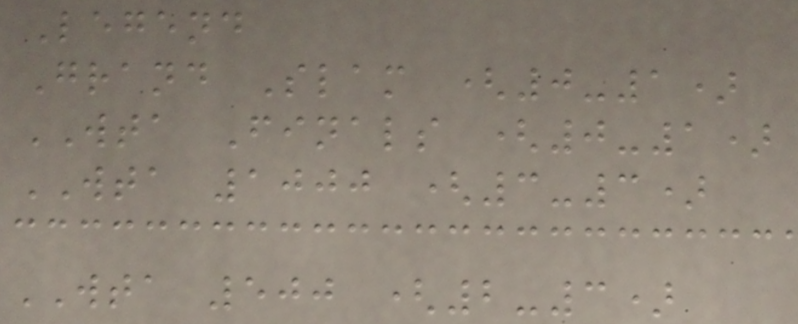Legend
Grand Slam (0-1)
WTA Finals (0-1)
WTA 1000 (3-3)
WTA 500 (2-3)
